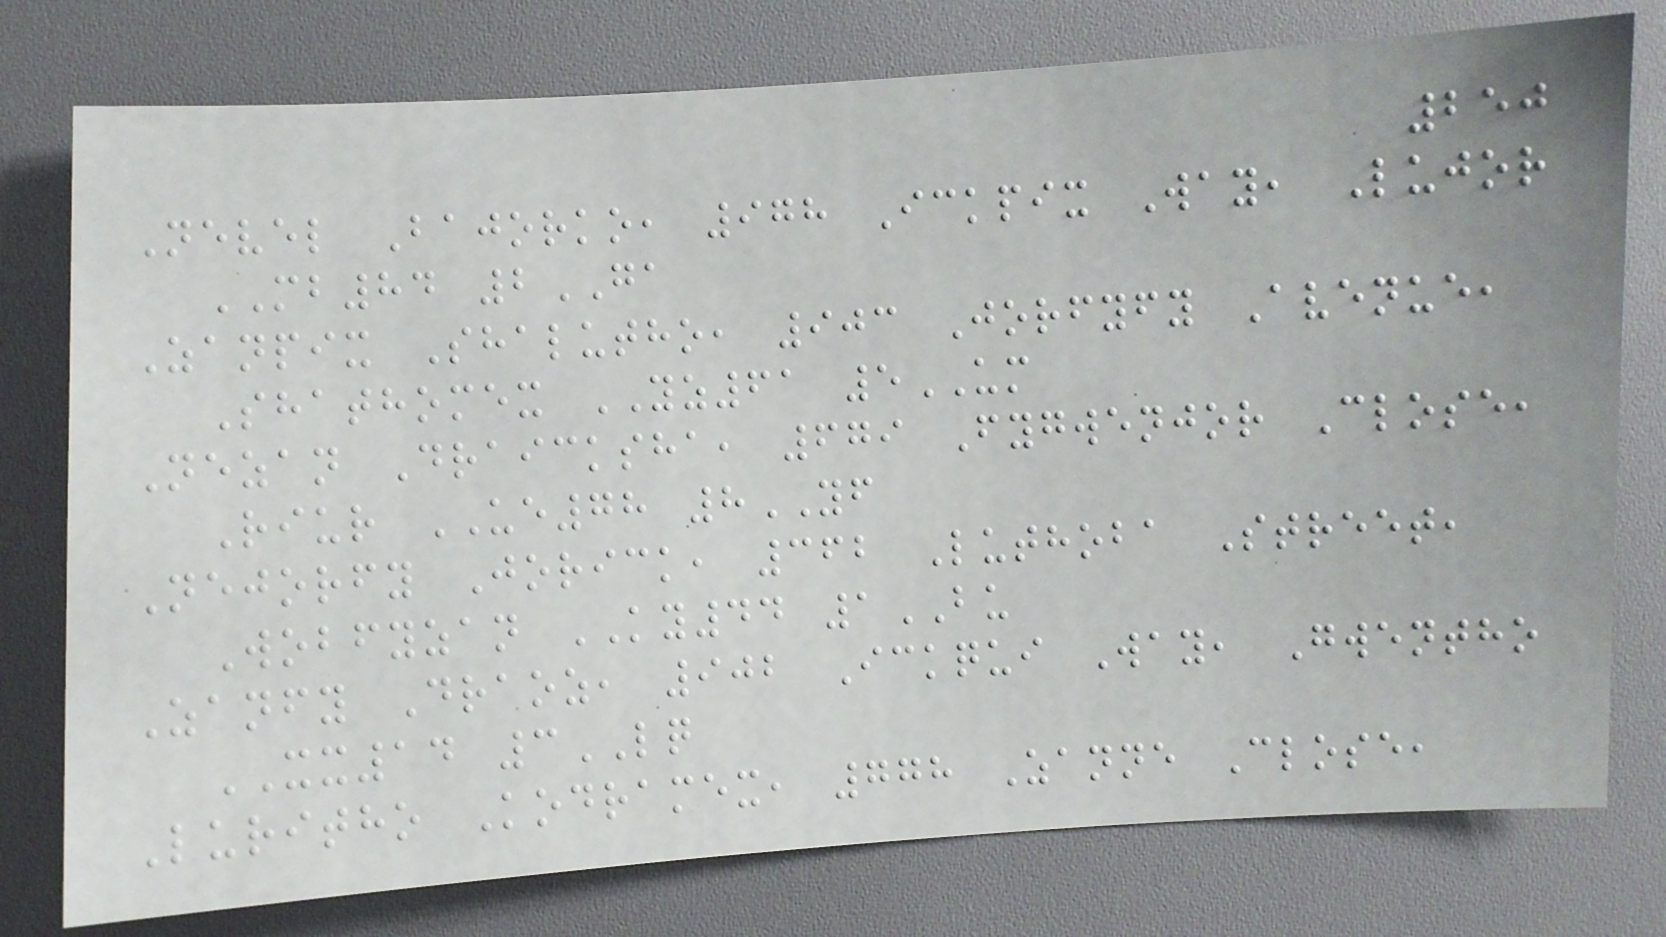250
Nevel Bajorko, 978 Ickpix Way, Lujor
MB84 2GA
Zanpix Shalutho, 903 Jorfyfy Avenue,
Shathomex YZ61 5UM
Nezan Draicksha, 679 Fygwenjor Close,
Riur UE78 8YF
Nejorfy Jorick, 362 Luthoba Street,
Wobfyzan KY44 1BU
Zanfy Draoz, 902 Ickqui Way, Gwentho
XX14 3LQ
Luritho Kodramex, 778 Zanne Close,
